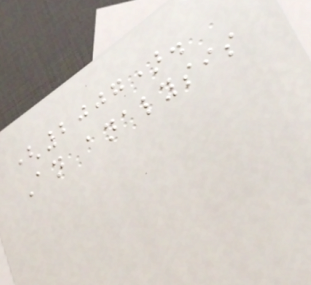(2007).
An analysis
